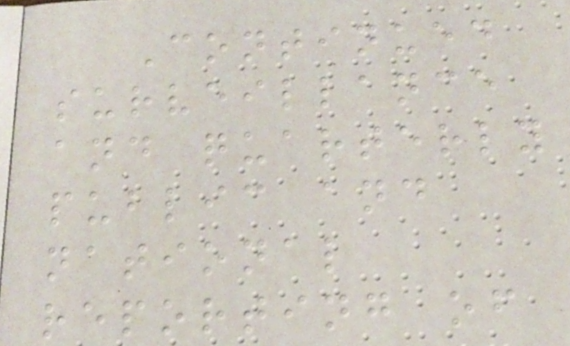Continued
surveillance
and quarterly
public and
national
reporting of
